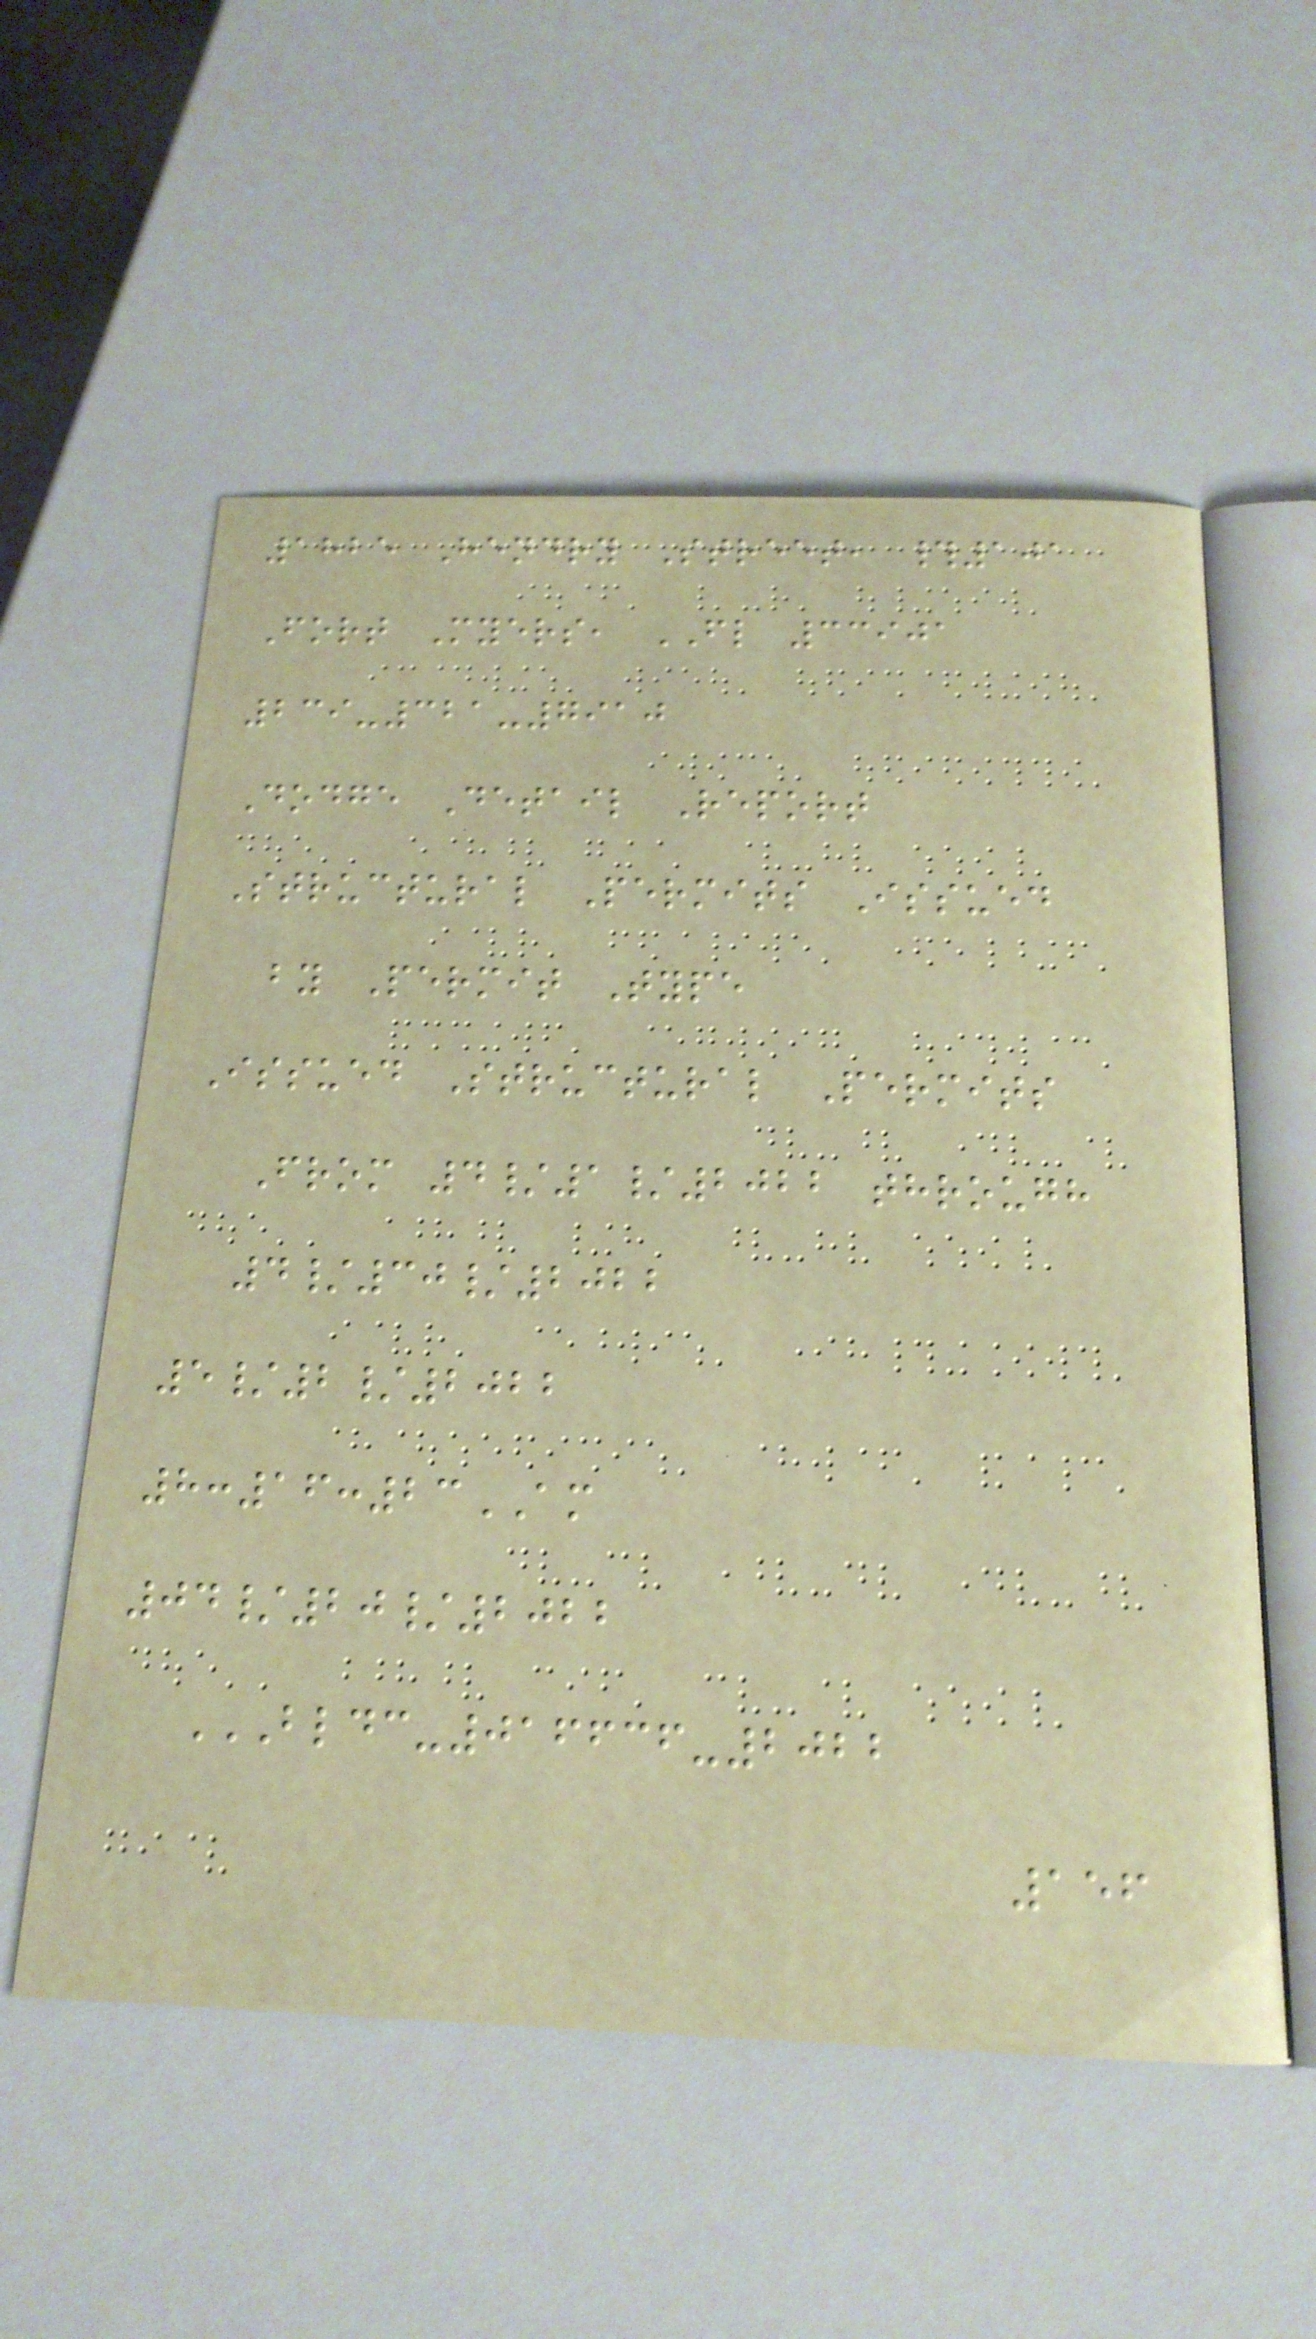1825 Hendry Street, #101
Fort Myers, FL 33901
239-321-7910
Dodge Detail Report
Structural Permits Issued
by Permit Type
Issued Structural Permits
From 4/1/2022 through
4/30/2022
5/2/2022
8:16:23AM
04/20/2022
BLDC-016636-2022
156
